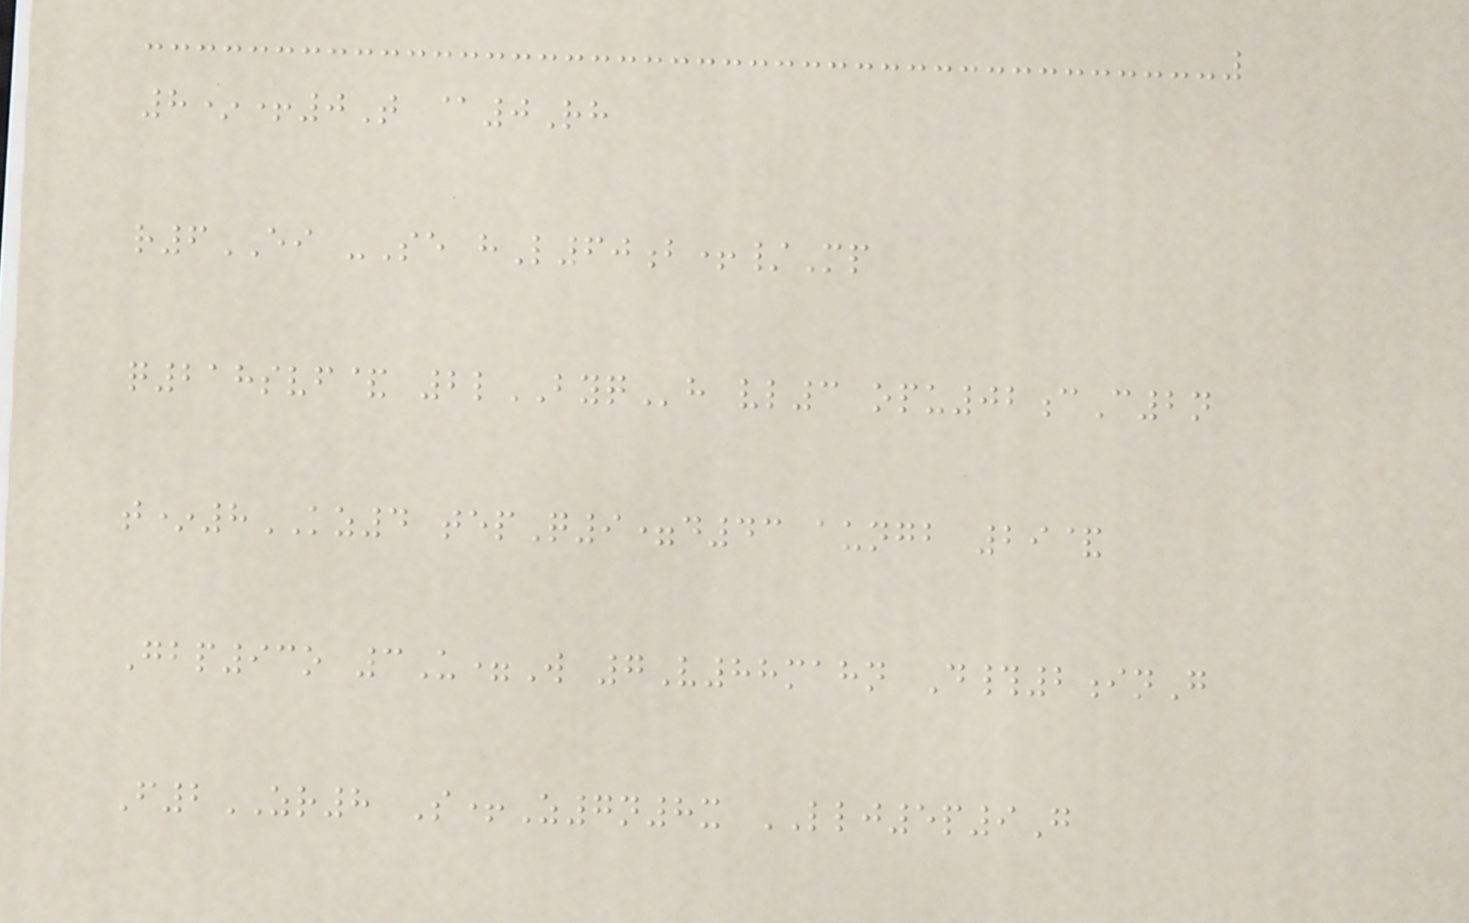8*+0T @0Rh
r6EI -Se hL60b+/Mp
q218svf& 2lBYQh vl3 opu02cC2n
t*8KZ4 tepQ9=d43 aungb 29&
Gbp93o 3U=W 7V88mahn D#2inG
F2ZR8 S+Z7n8x LLJ5p9G
